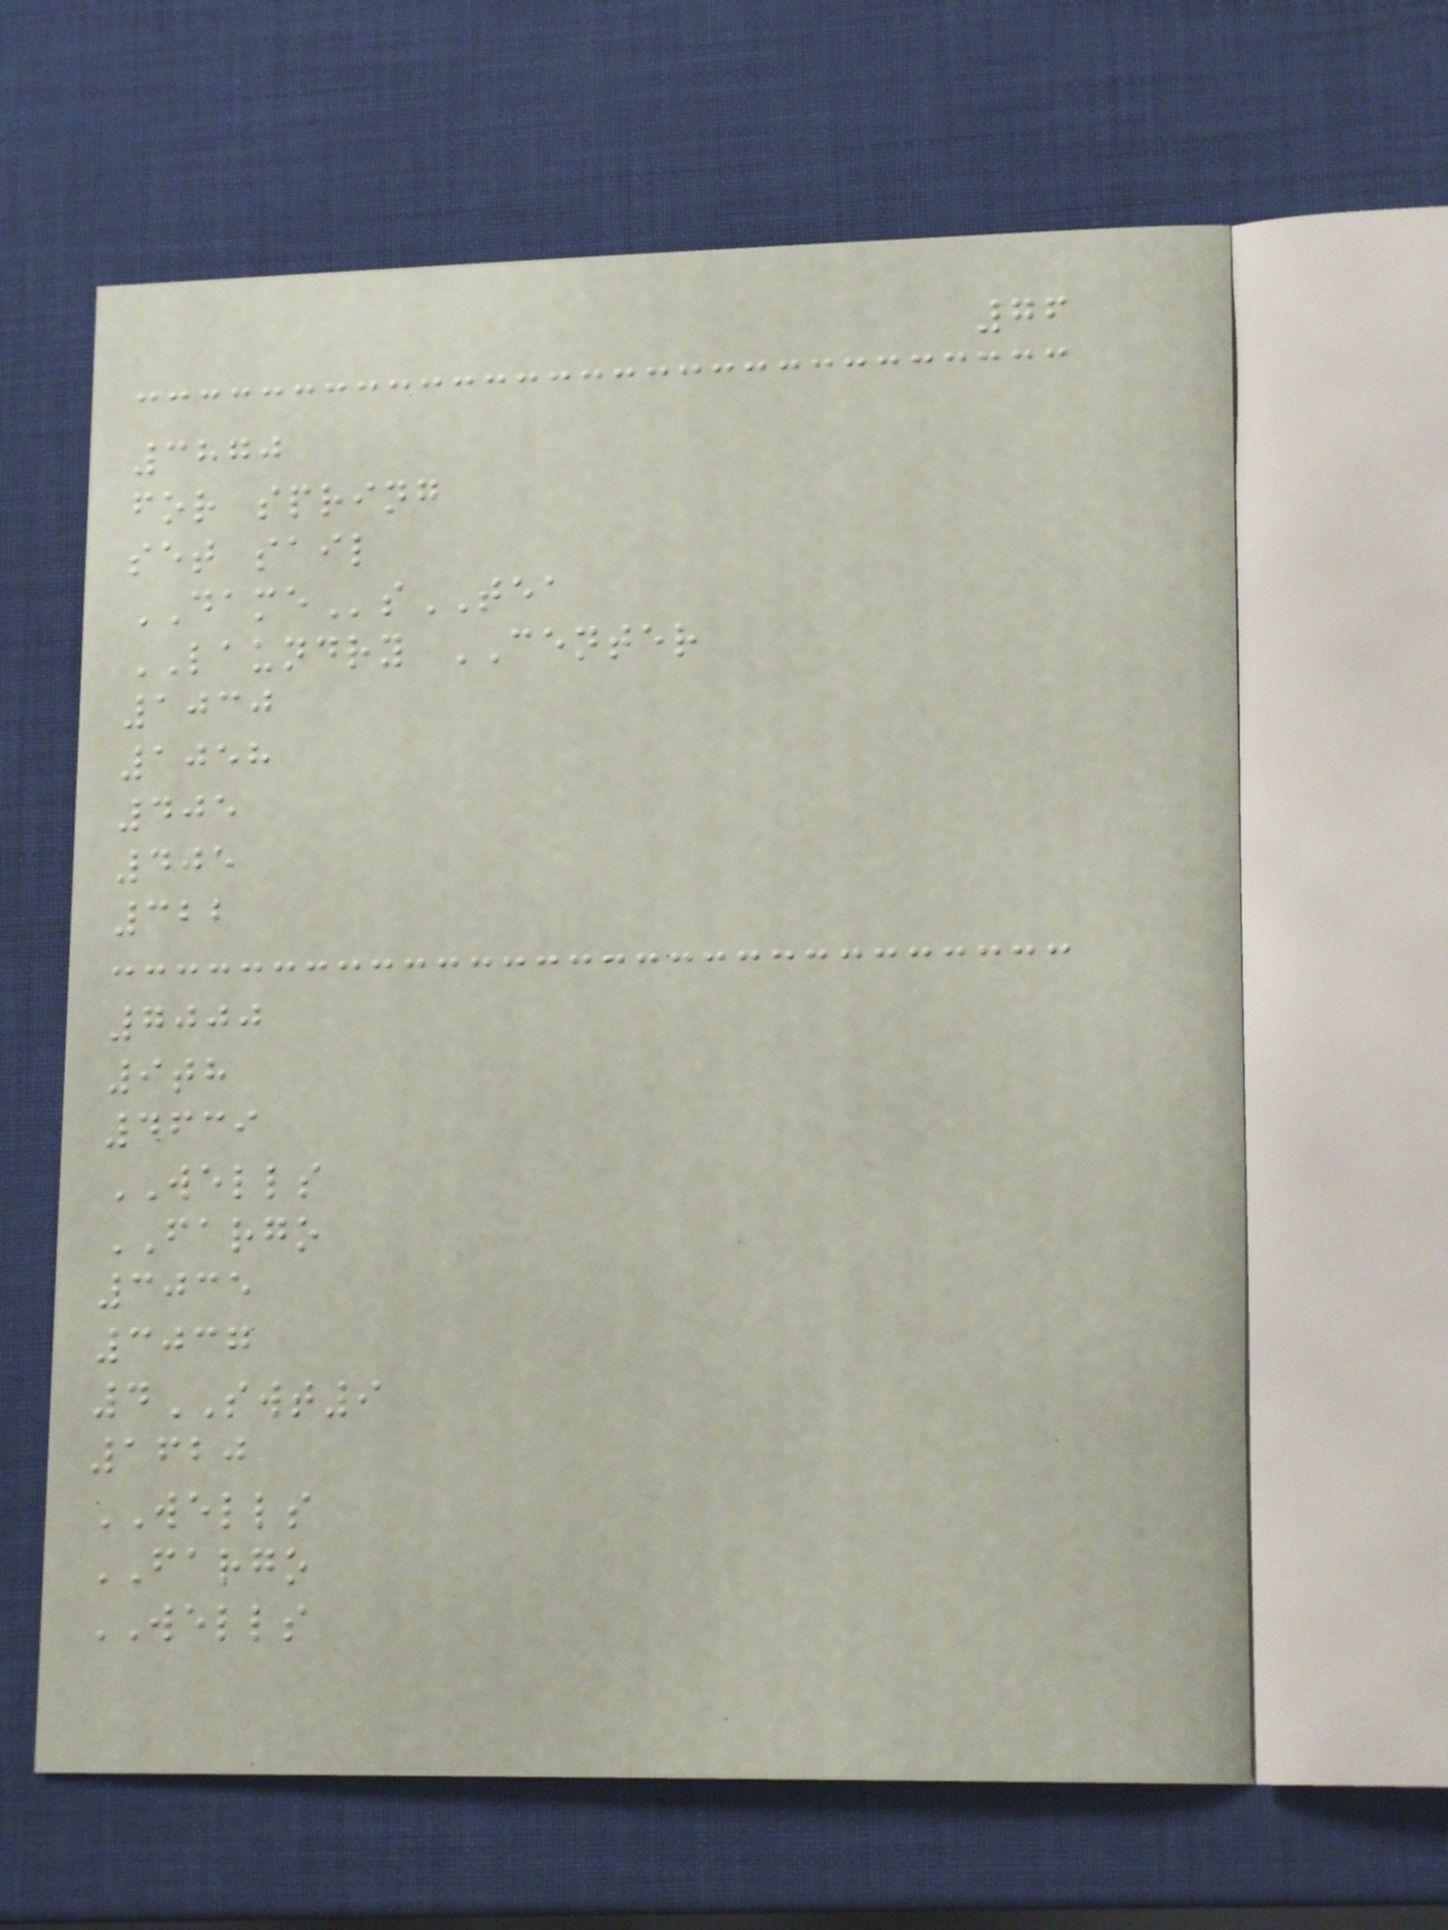76
3870
for spring
set sail
DAMEsTEA
LAUNDRY CENTER
1030
1058
405
405
322
7000
9th
4639
WELLS
FARGO
3035
3037
4SWT9
1620
WELLS
FARGO
WELLS
